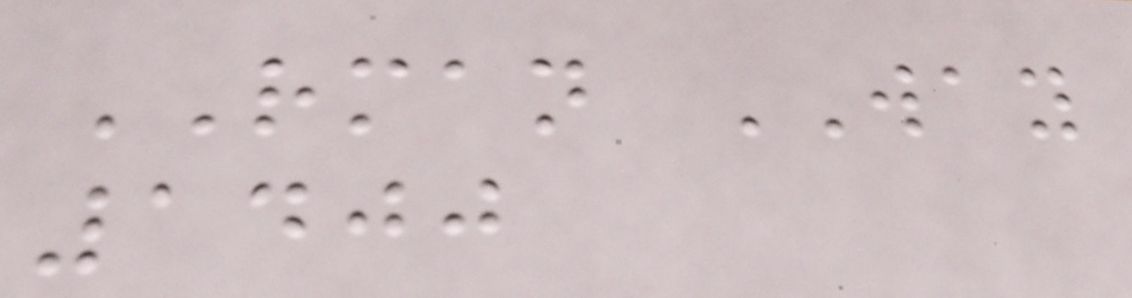RMAN WAY
1400
